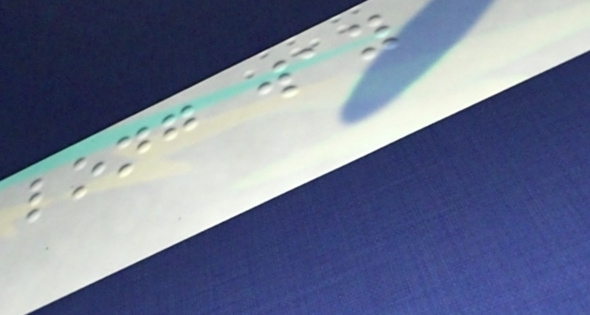long way
